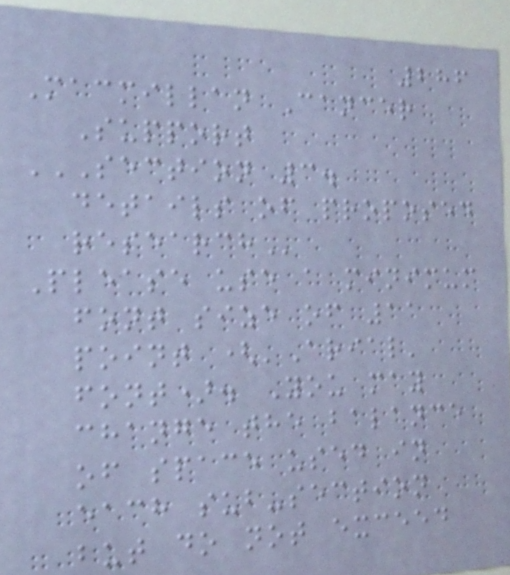286
Macmillan Cancer
Support
SECTION 3.
DETAILS OF PROPOSED
RESEARCH
Please use a minimum
font size of 11
point ('Arial'
font). You may
change the balance
of space used in
each sub-section
but do not exceed
